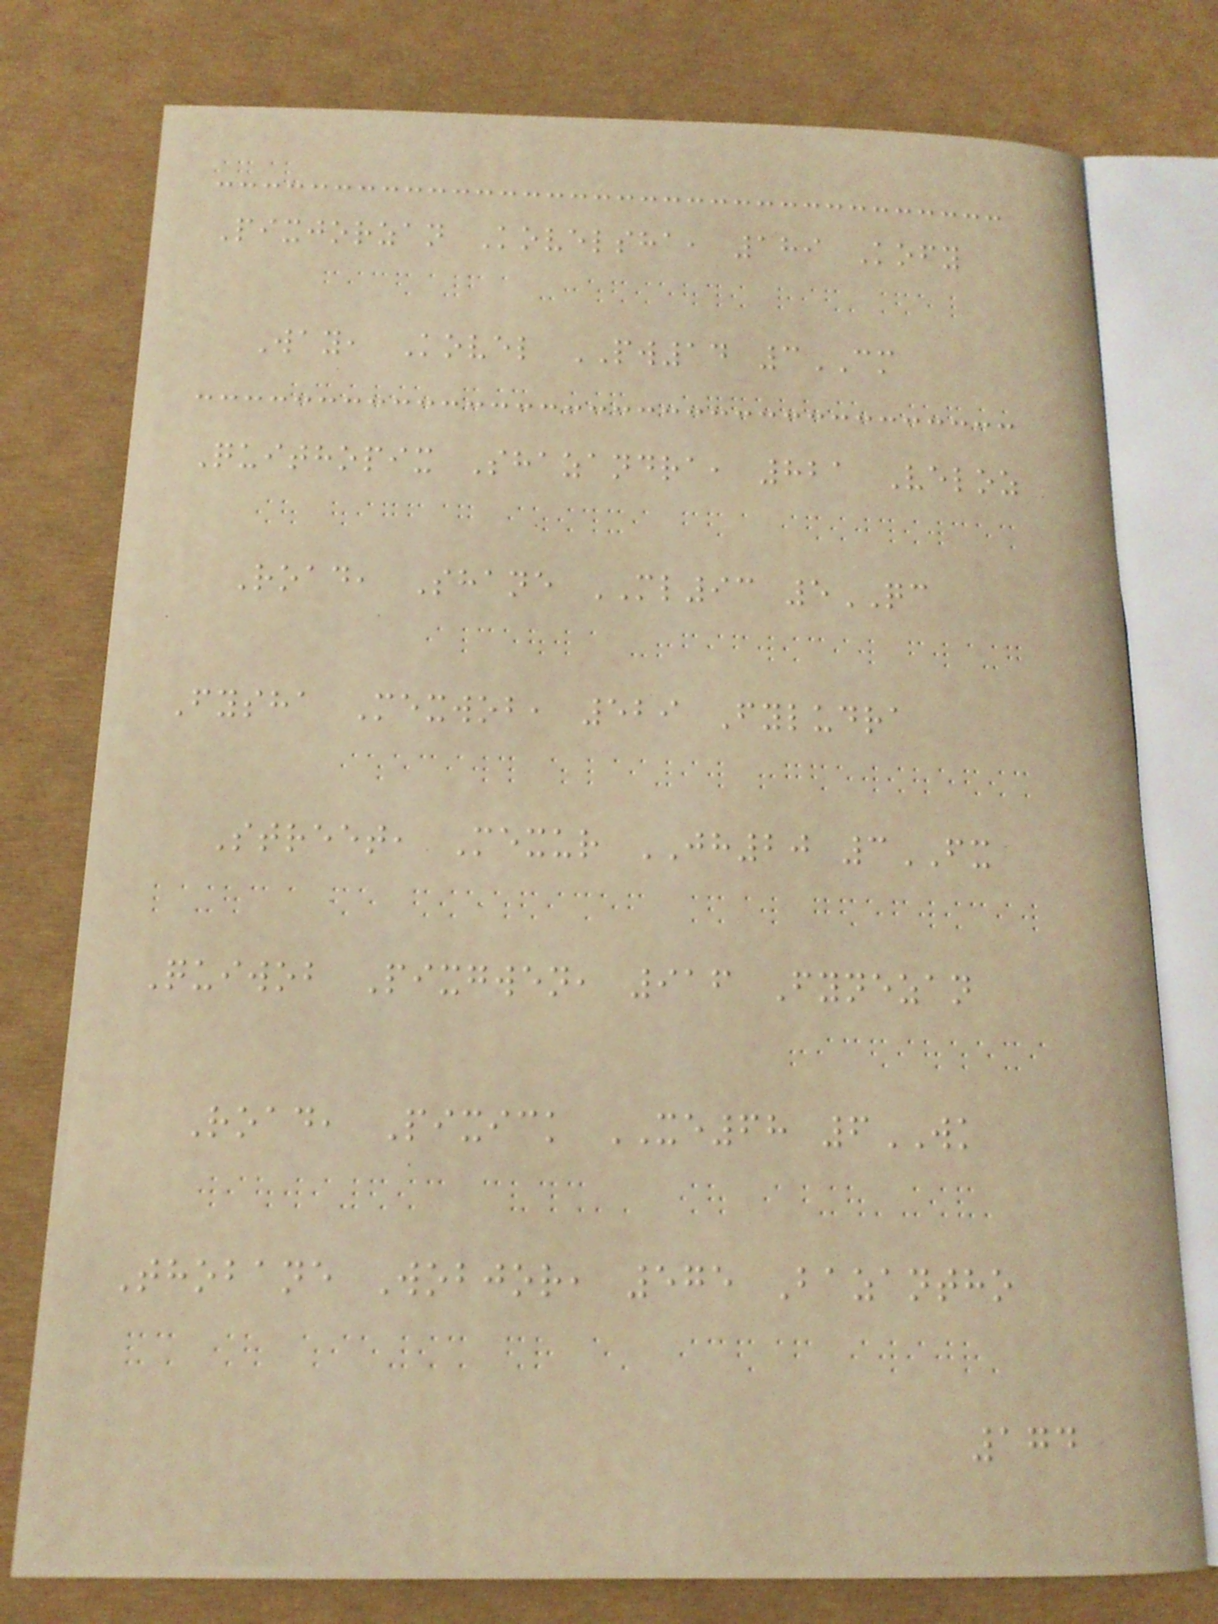Pixjorzan Kovelsha, 189 Kofy
Way, Kovel PW14 3CM
Quithopix Shazandra, 821 Veloz
Road, Shane ML93 5QC
Fysha Mexwob, 529 Fyludra
Street, Mexur JH20 3FX
Quiwob Pixgwen, 916 Fynezan
Road, Pixick XE68 6WK
Thobane Wobjor, 575 Bazantho
174
